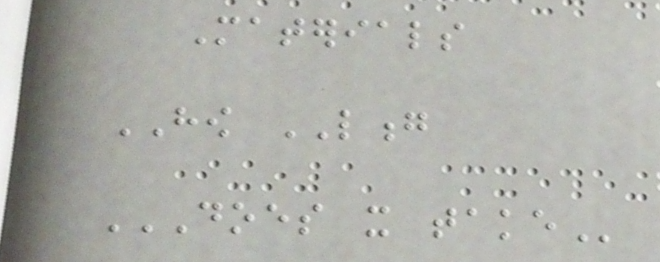Materials
HOW LONG
DOES IT TAKE
